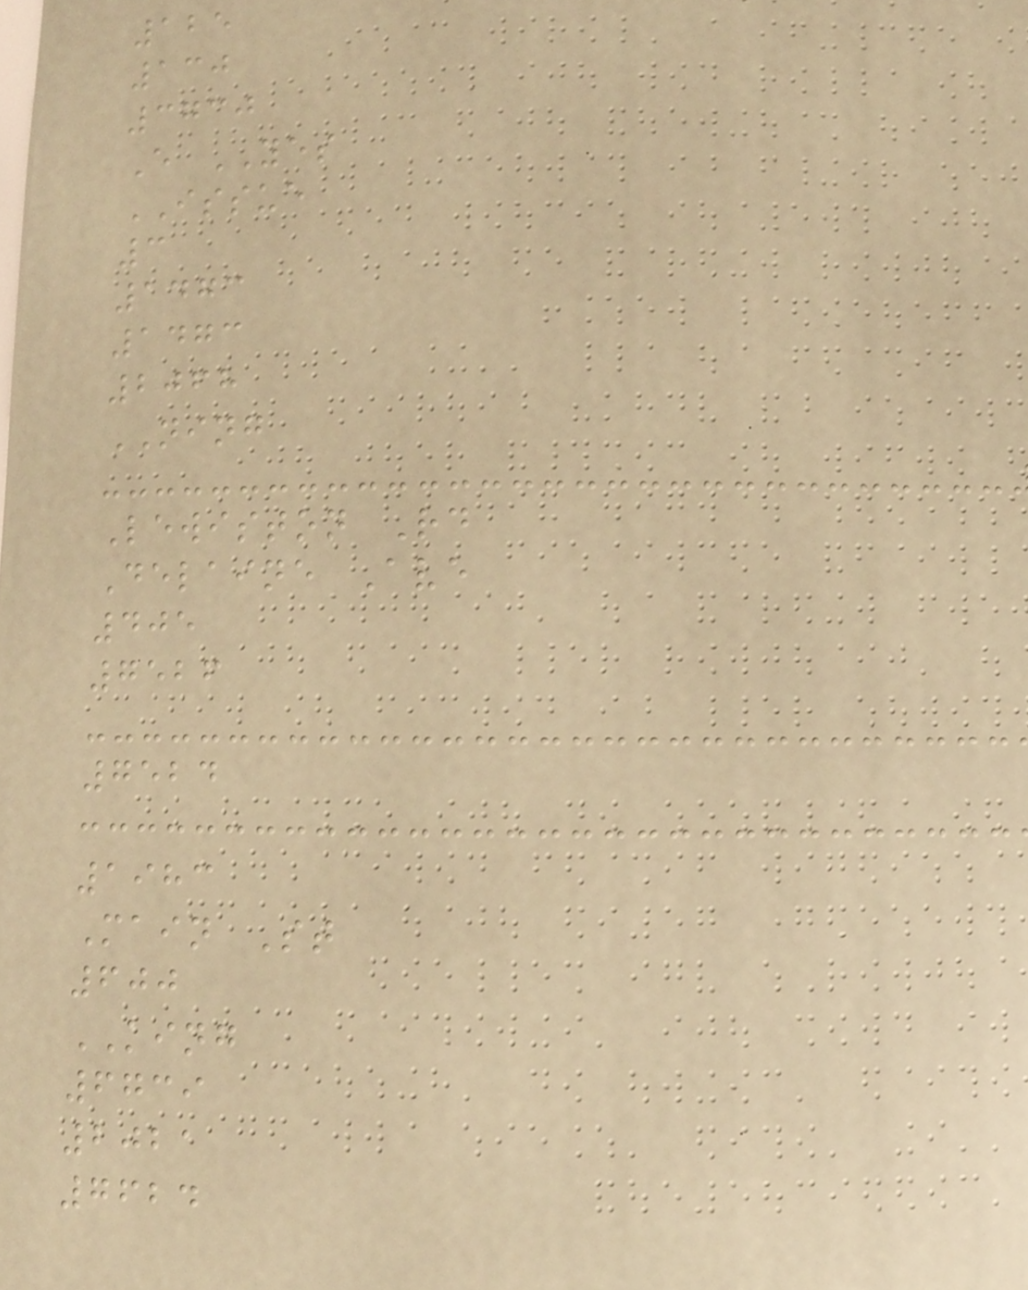125
130
3730
E YES
ISSUE
3
1473
1473
2068
NING
Lewiston Rd
Delaine Ave
405
7526
7524
1983
Main St
600
KING
6739
2021
7624
